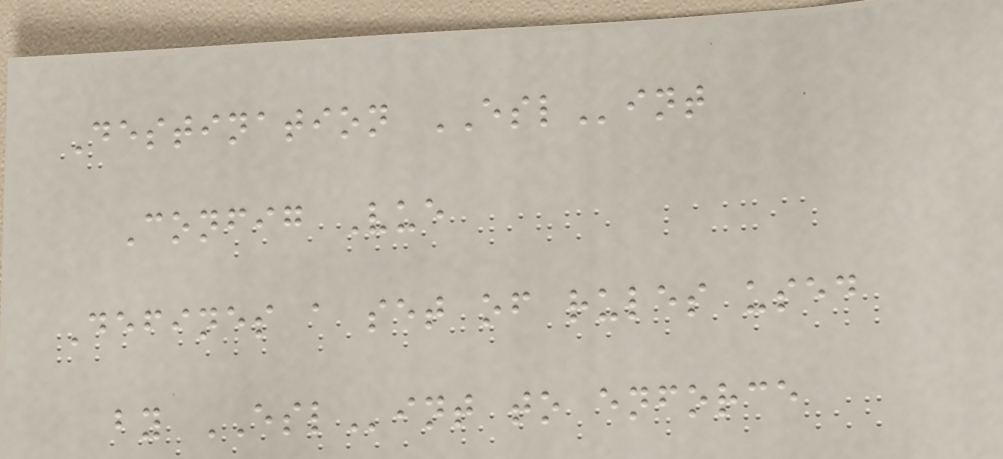Destination ESLint
Config Vue
Defines a set of rules used
by ESLint to enforce
